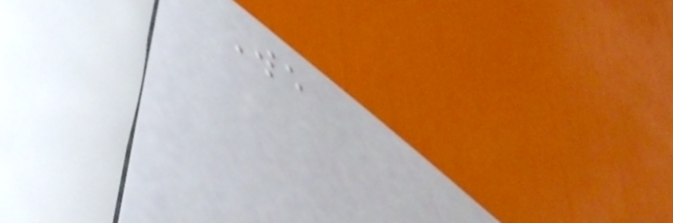We
